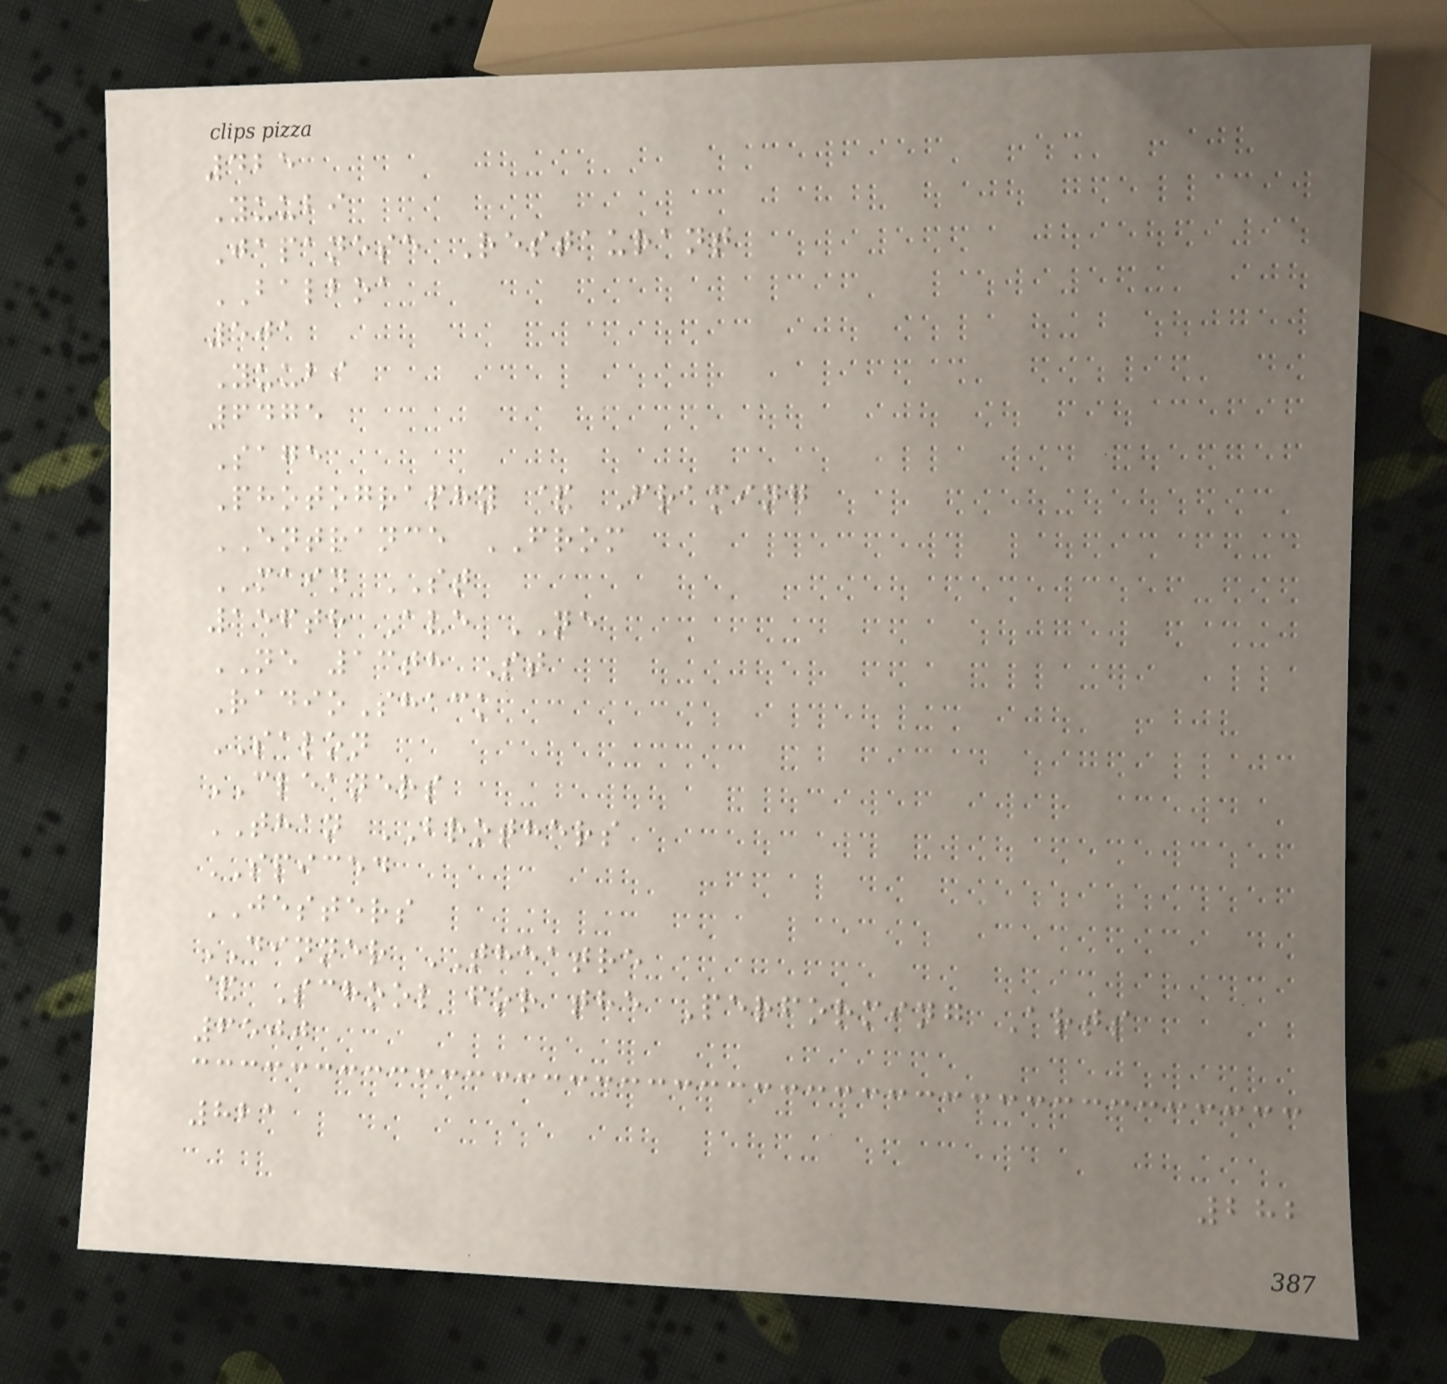425
Yuubi
Japanese Restaurant
BALBOA
501
Yuubi
6475
Sage
Photography & Framing
ENTRANCE FROM
MAIN ST
156th Ave NE
NE 13th St
RadioShack
SALON
CLEANERS
THAN BROTHERS
SPICED
JESTERS
DINNER THEATRE
& School for the Performing Arts
6500
821
282
